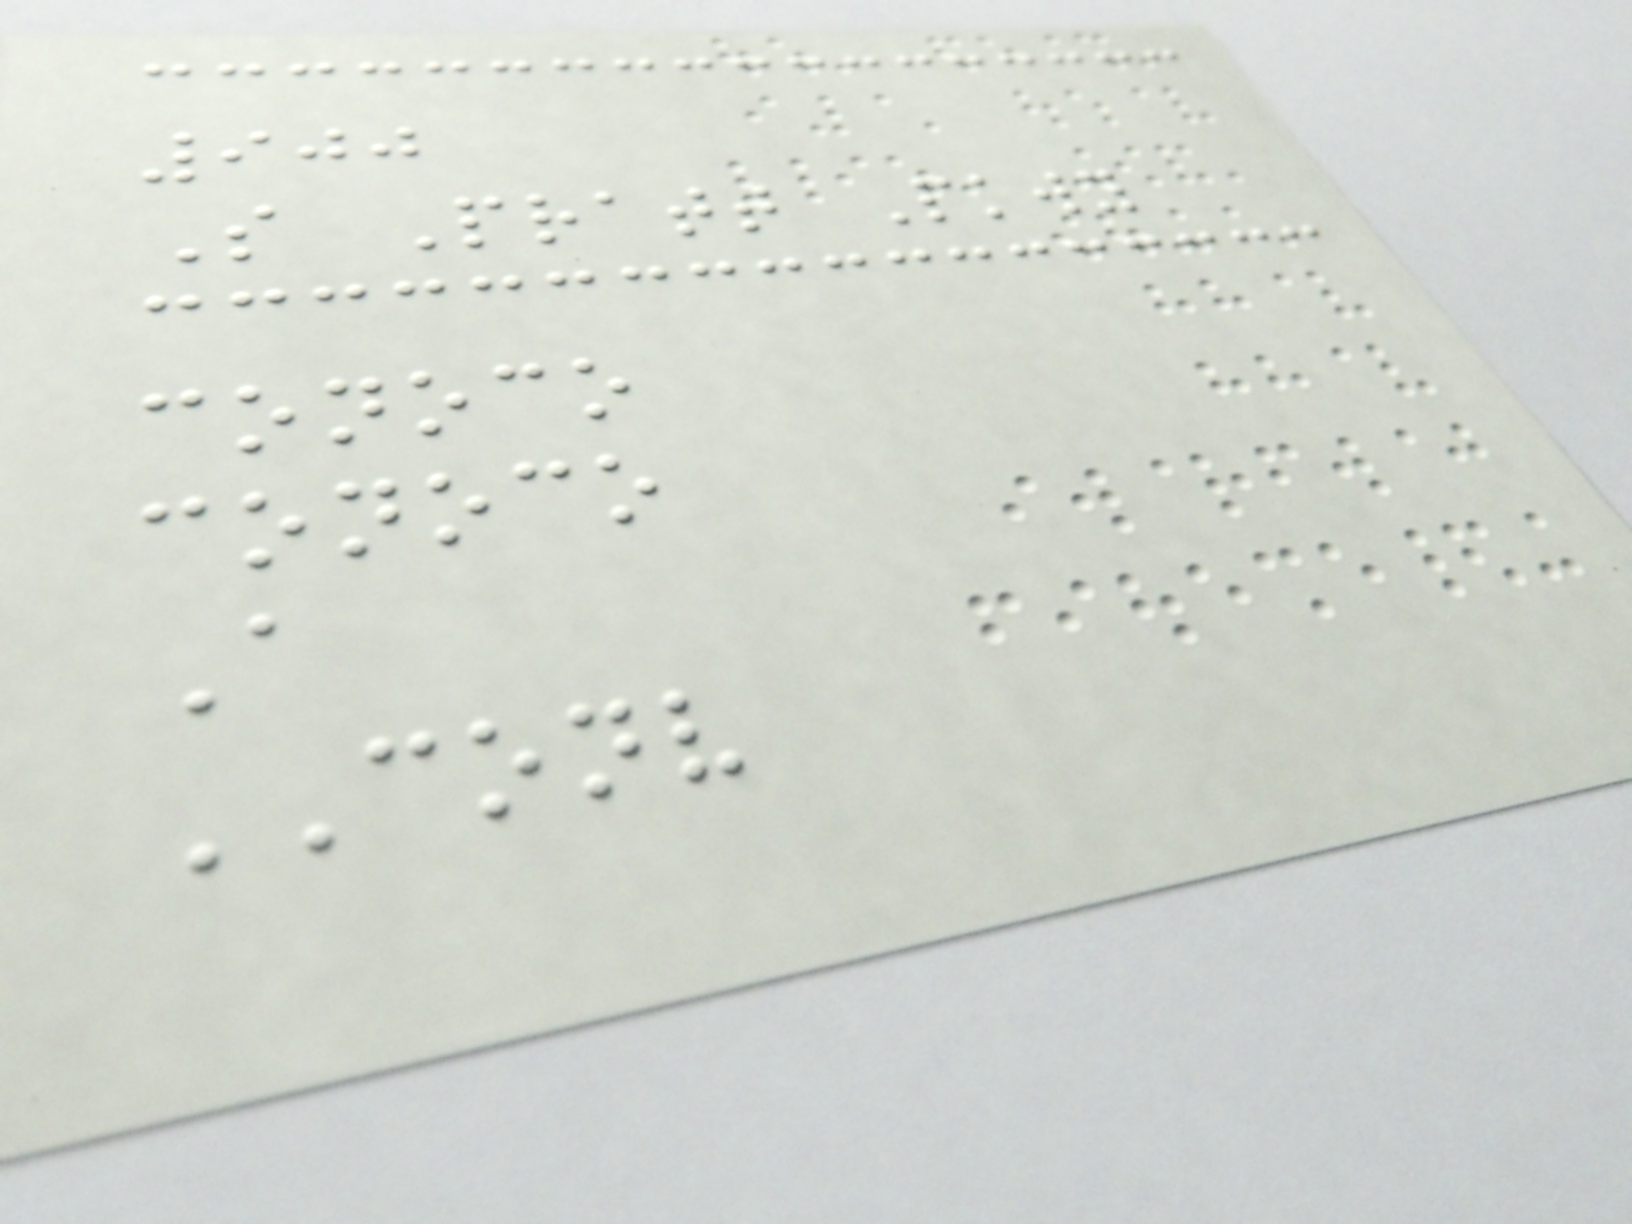900
S Pratt Pkwy
conoco
conoco
A
CONV
